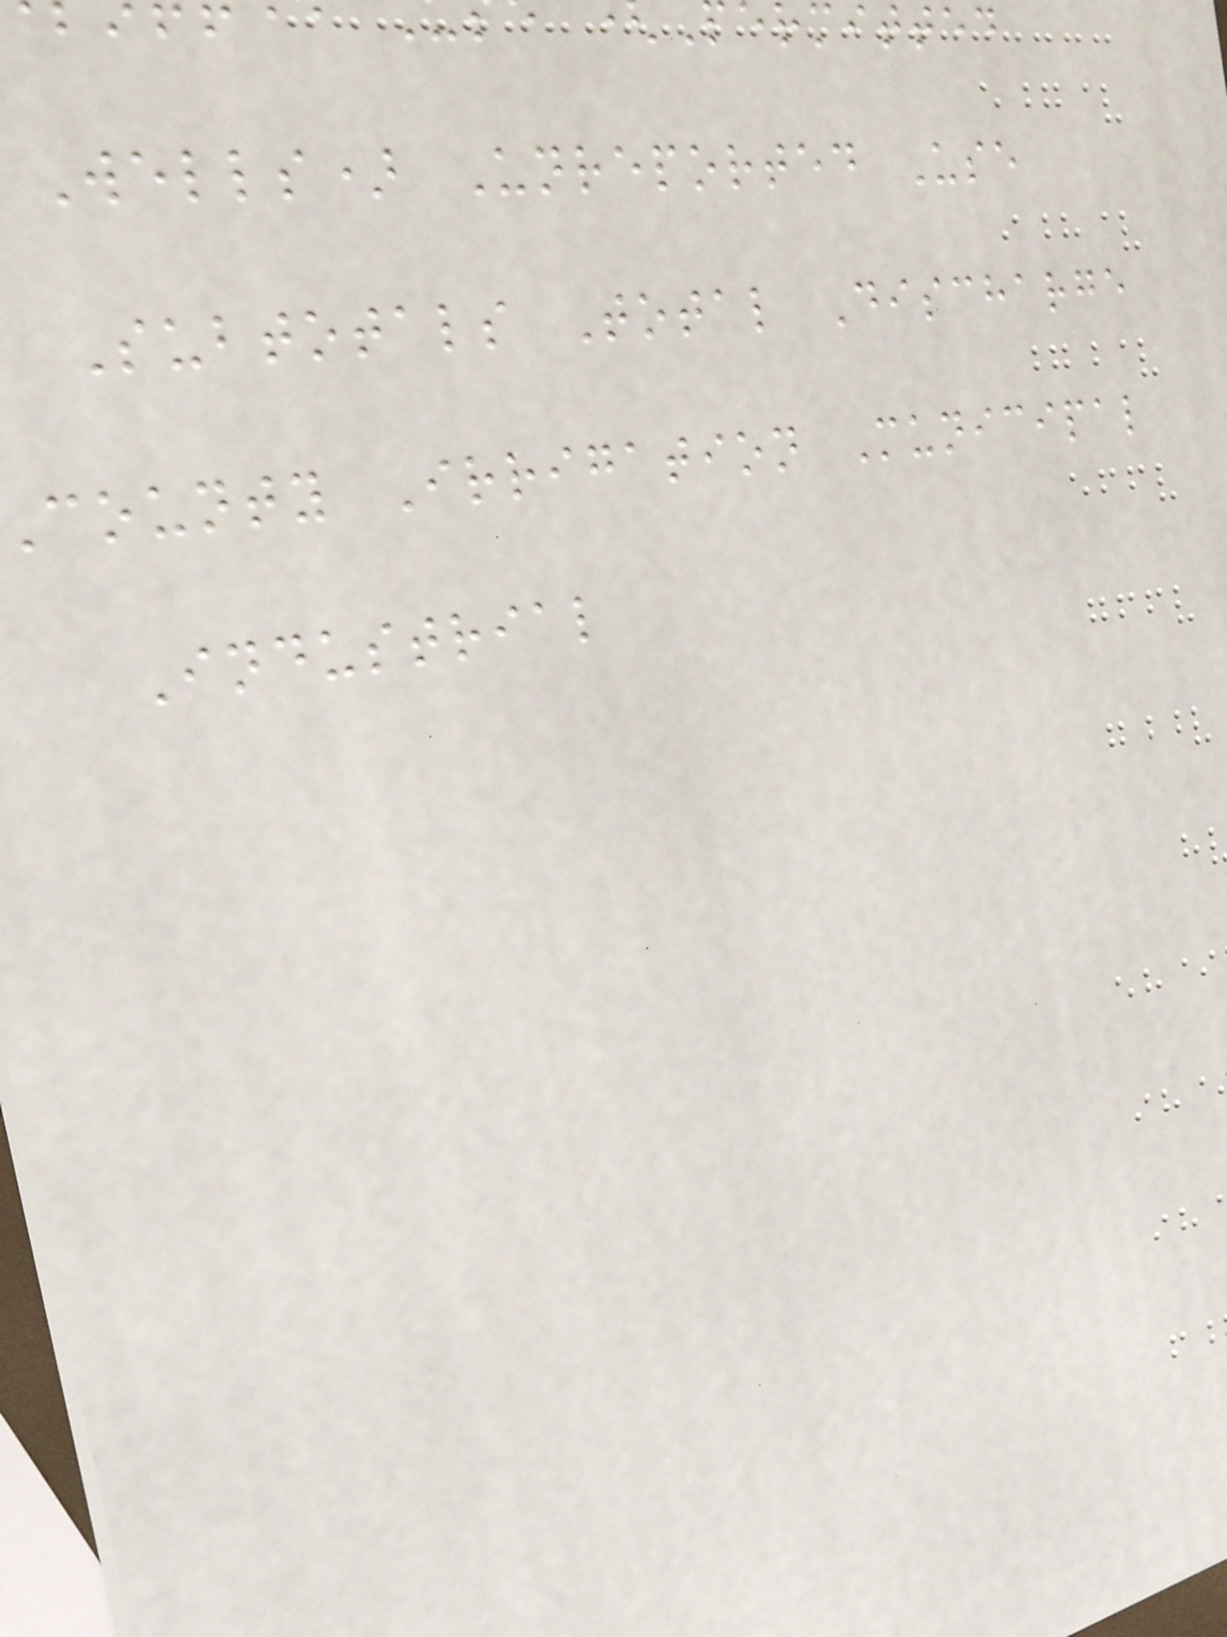rmitted
Wells) Unreported Use
Subtotals Total Discharge
county Irrigation Municipal
Industrial
